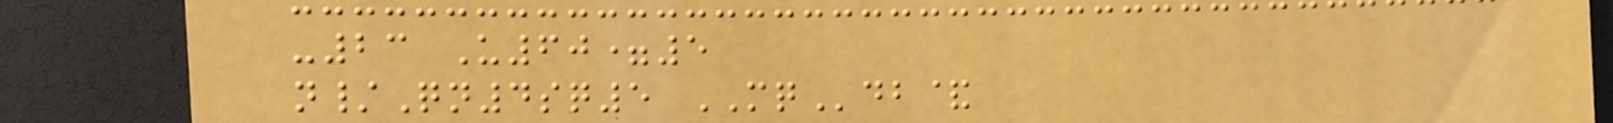-23 U60=5
n/Qn4sq5 MQdb&
